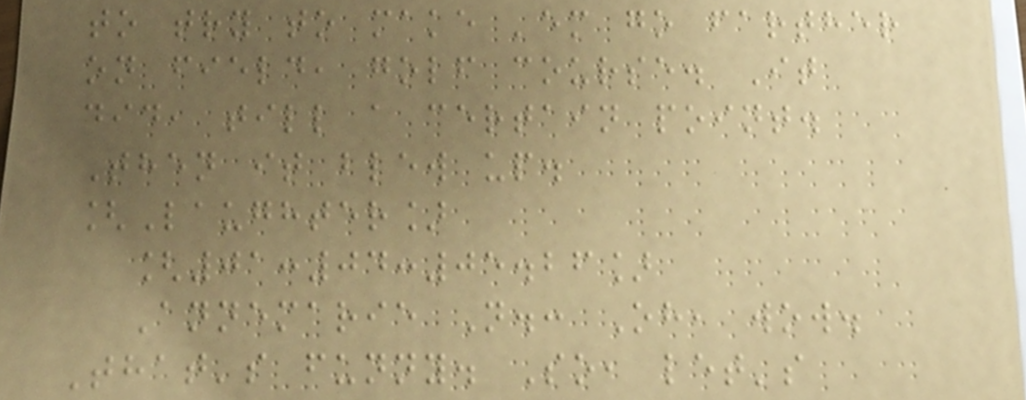to try to make 'em go farther
on field, golf course. It
did, till a certain point.
Then it blew up.
[Laughter]
[01:04:05.26]
Annemarie N.: Oh, wow.
That's funny. So, let's
